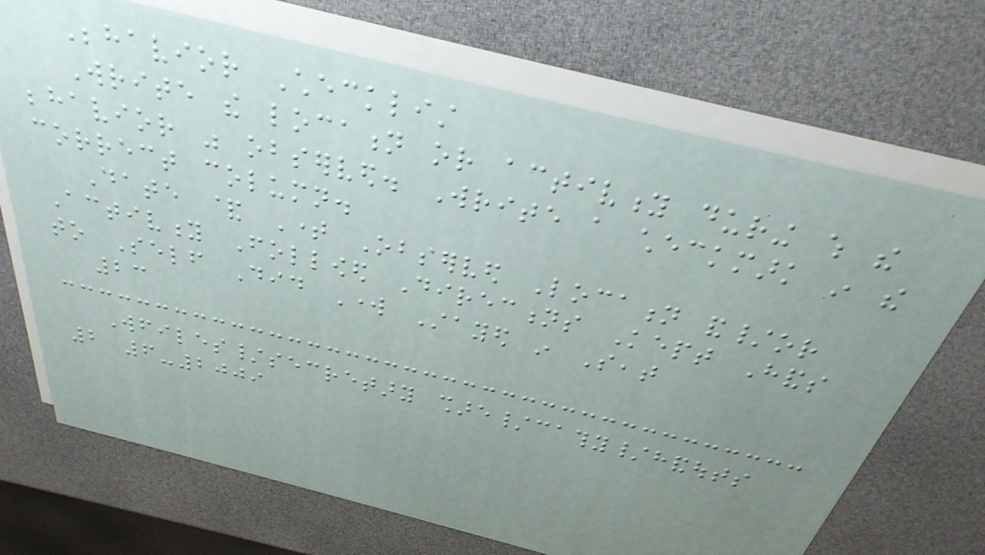Behavior Checklist
Write the location or activity during which the
behavior was observed. Write a checkmark in the
correct column.
Date & Time Observed Location and/or
Activity Followed Directions Kept Hands
to Self Did Work Stayed in Seat
23
Wfiles/secretary share/cathy/handouts
2 6-2009
